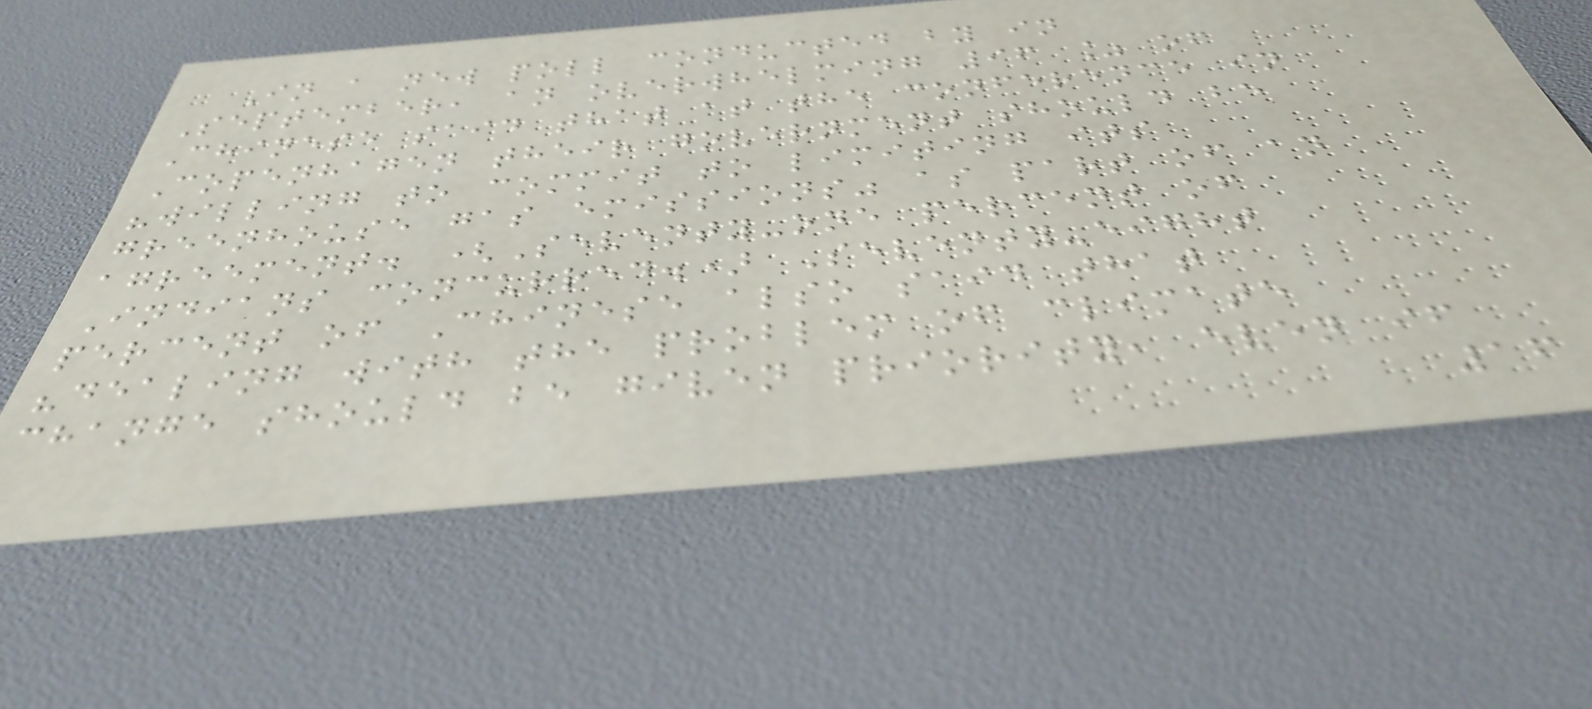In a new poll conducted by in
September, an overwhelming 96 % of
Chinese said that at the conference in
Copenhagen their government should be
"willing to commit to limiting its
greenhouse gas emissions" as part of an
agreement. (Seventy-one percent of
Indians concurred.) Seventy-eight
percent of Chinese also said that
"dealing with the problem of climate
change should be given priority, even if
16
